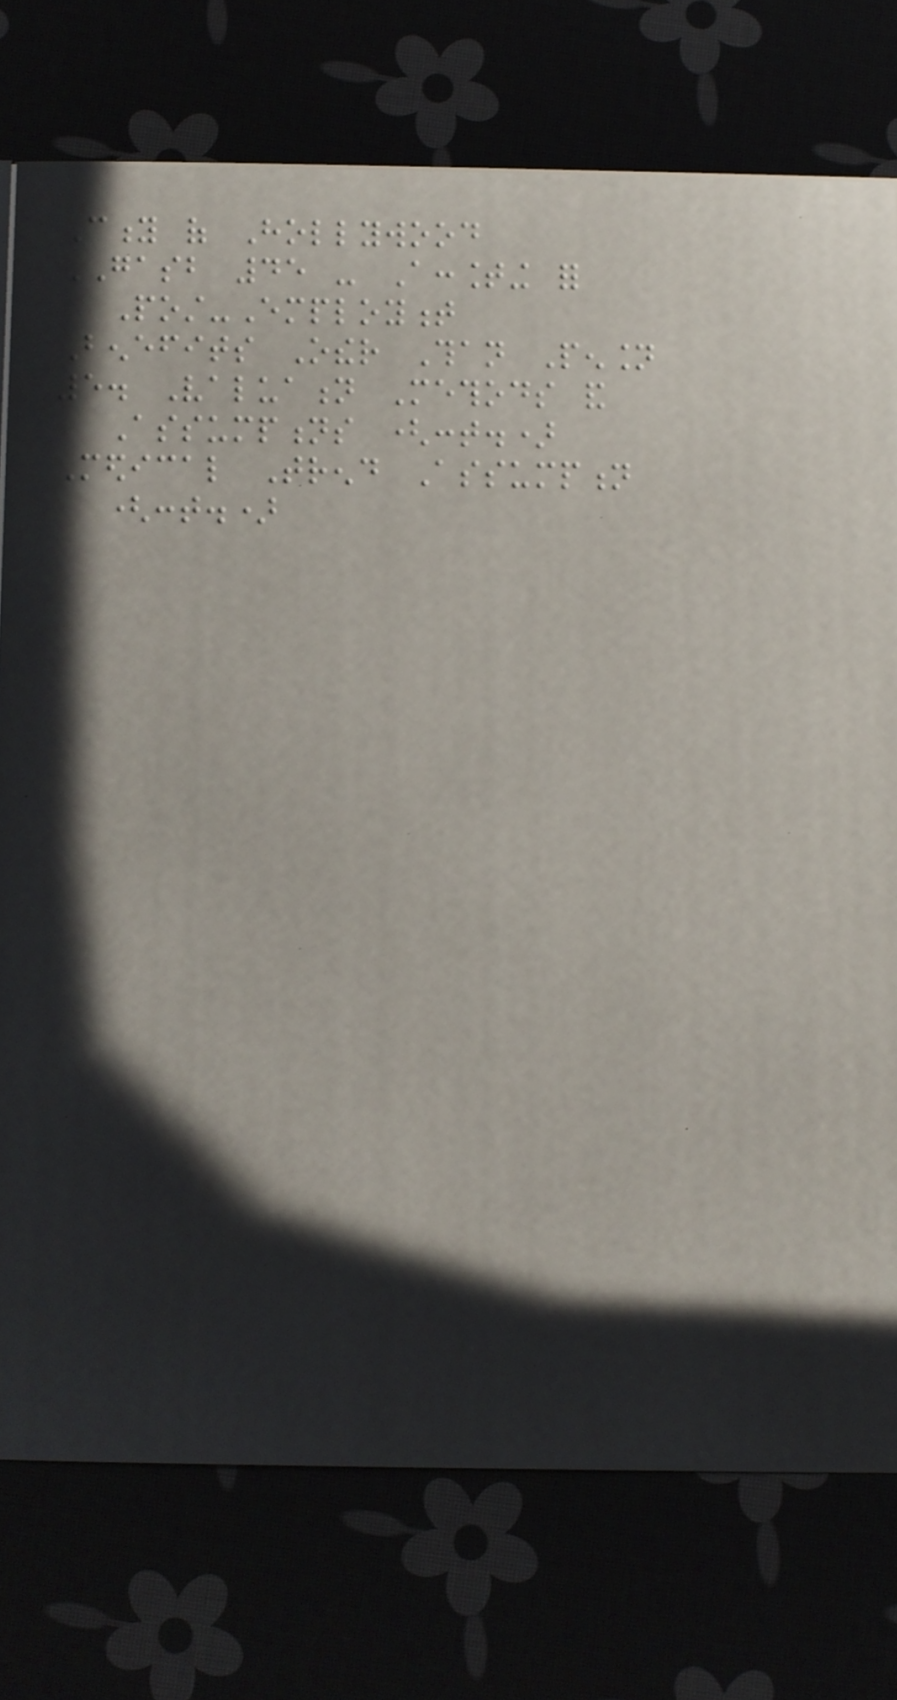City of Hollywood
GASB 45 - Accounting for
Post-Employment
Benefits Other Than Pension
5. Valuation Methods and
Assumptions (cont.)
Medical Trend Assumption
(cont.)
